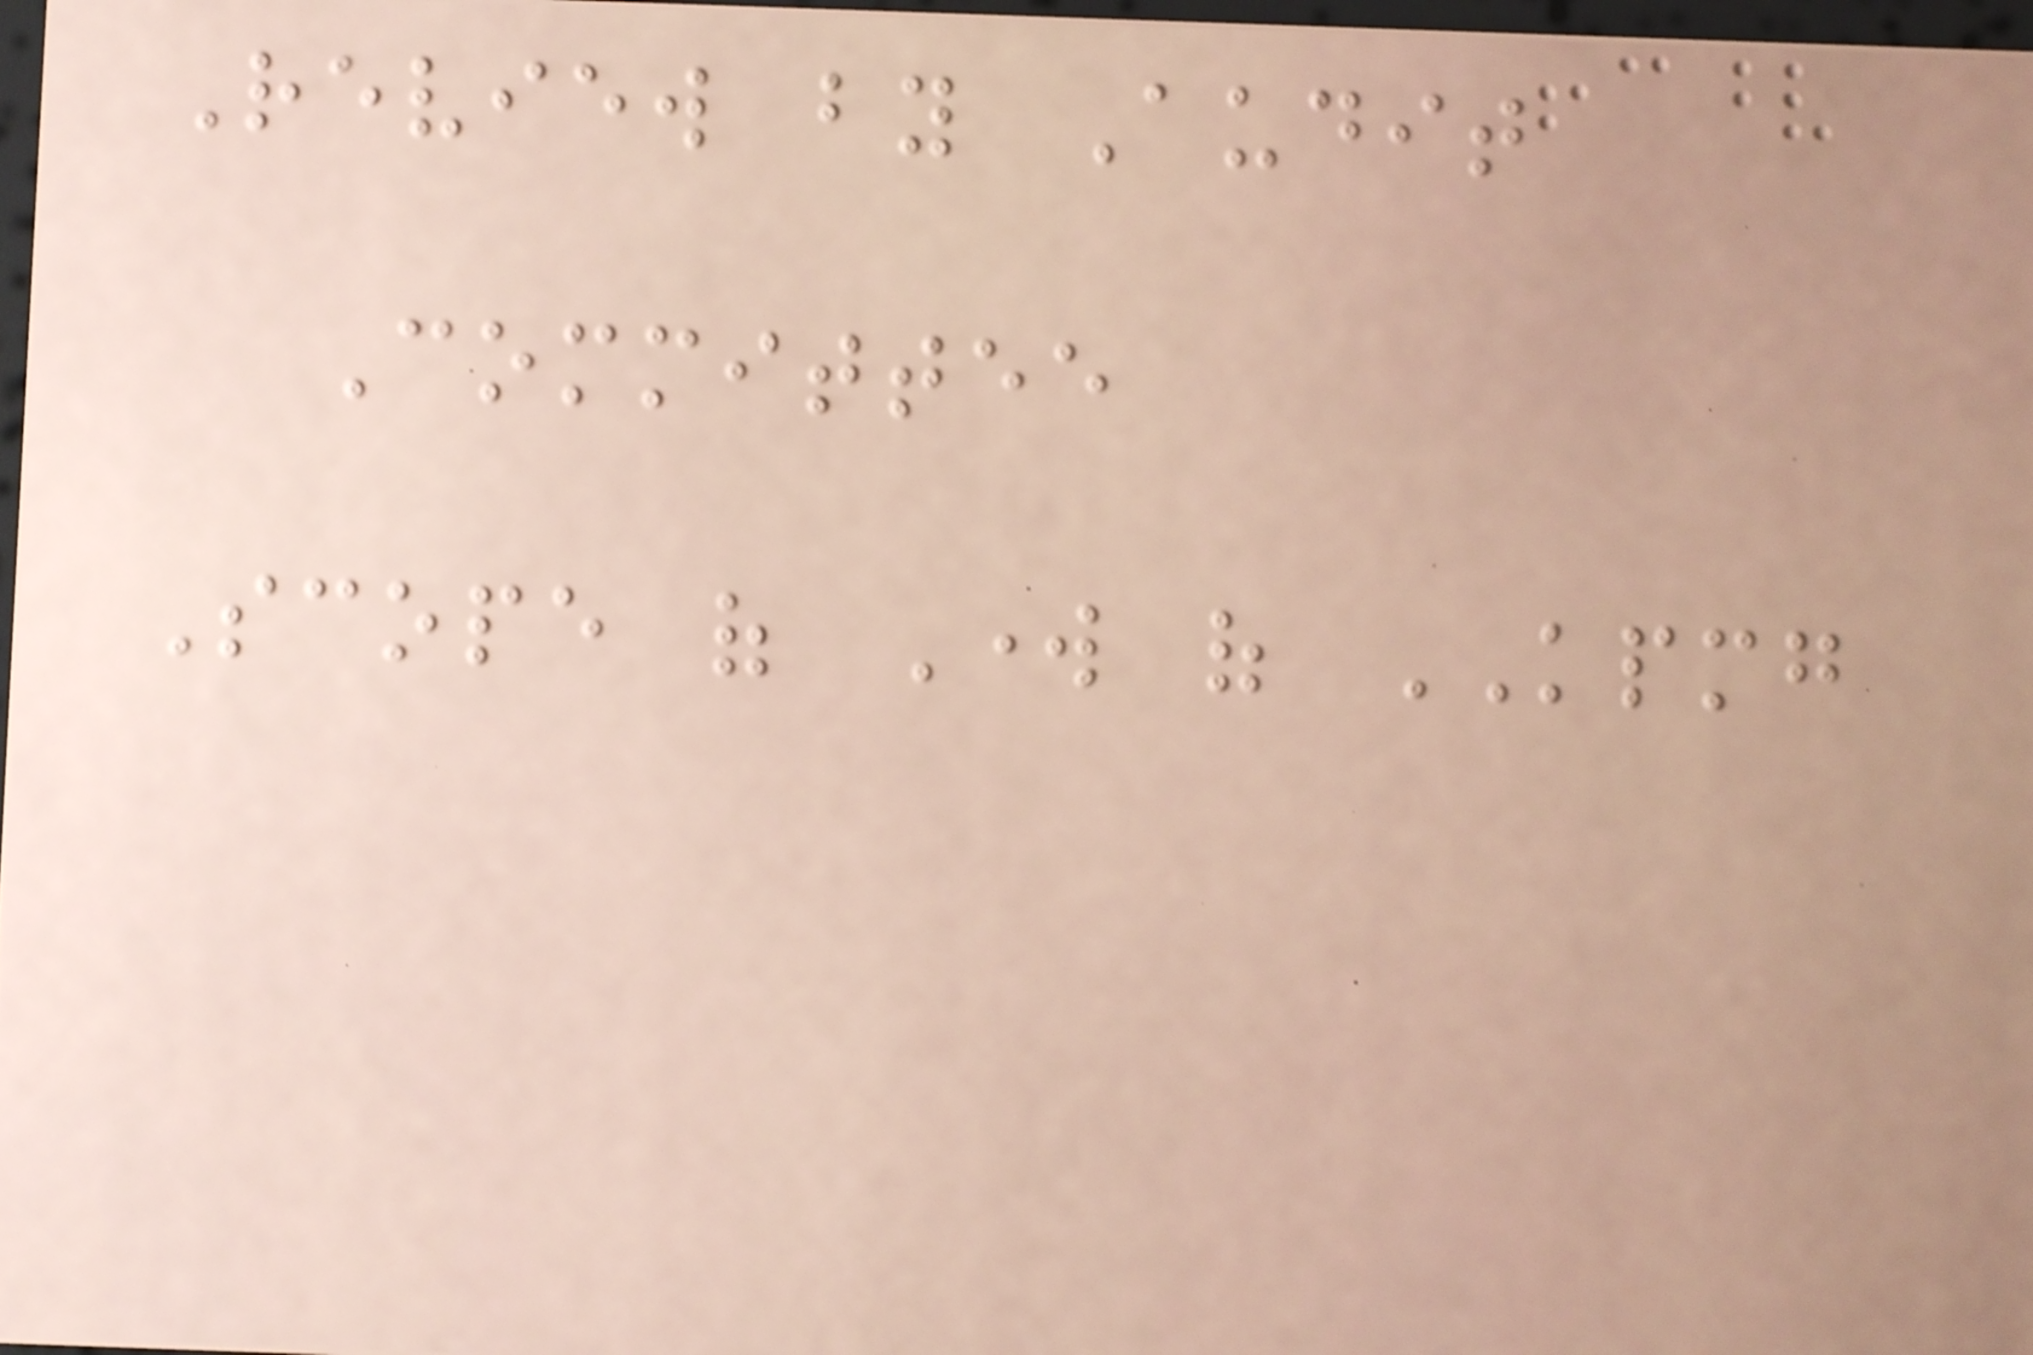Review by Audit
Committee
Scope of Work of KPMG
